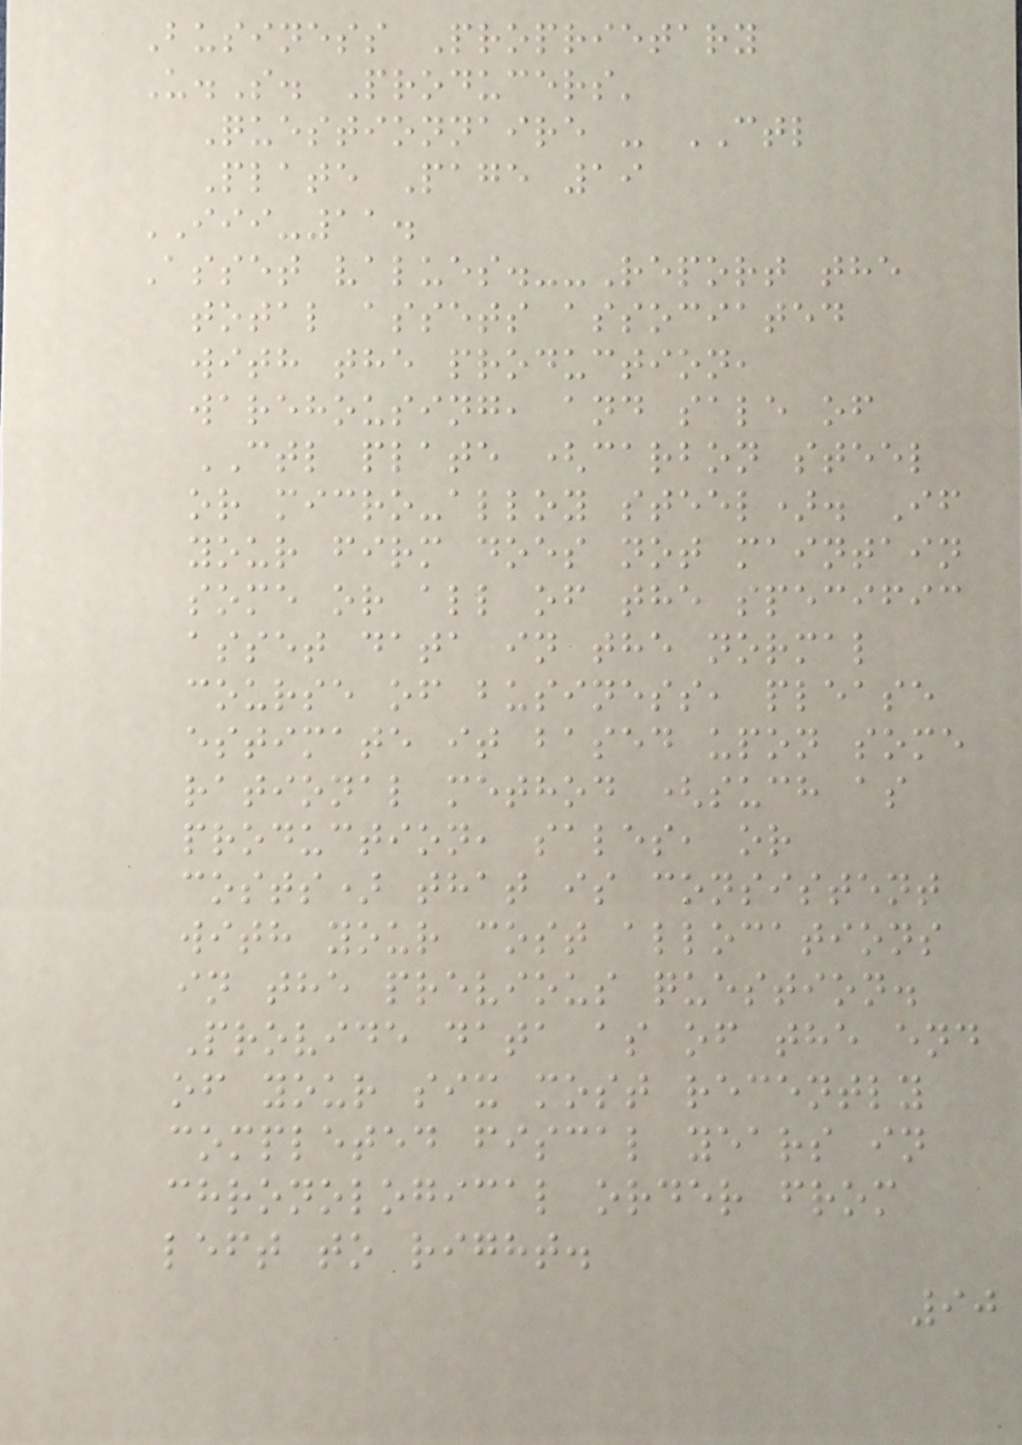Business Proprietary
U.S. Producers'
Questionnaire - CTL
Plate Page 19
III-11.
Asset values.--Report the
total assets associated
with the production,
warehousing, and sale of
CTL plate (carbon steel
or micro-alloy steel). If
your firm does not maintain
some or all of the specific
asset data in the normal
course of business, please
estimate it based upon some
rational method (such as
production, sales, or
costs) that is consistent
with your cost allocations
in the previous question.
Provide data as of the end
of your six most recently
completed fiscal years in
chronological order from
left to right.
90
